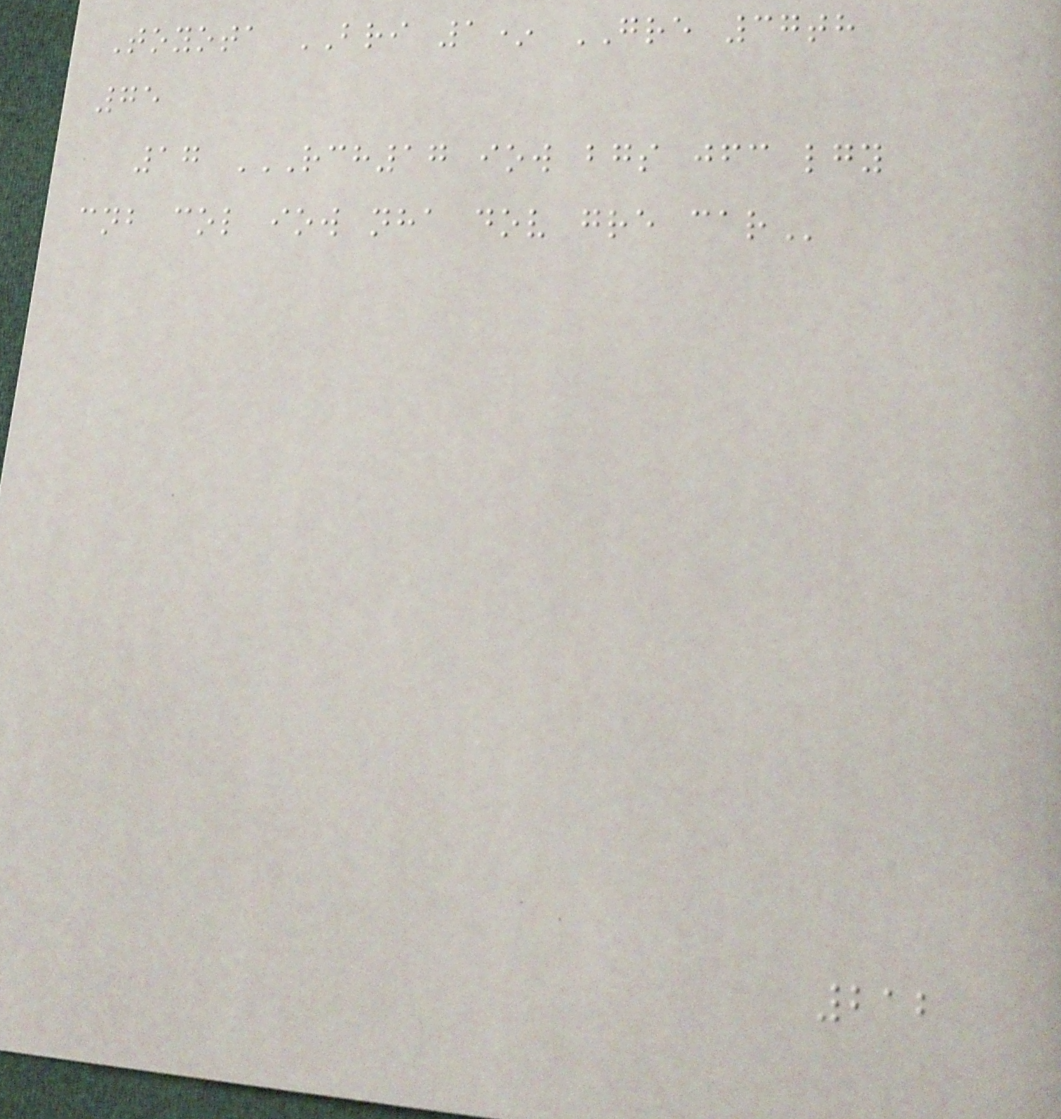Toyota BRI 1* GRE 37th
75
17 RCH17 IOW BGS JFC LGY
CNB COL IOW NHA DOV GRE CAR
212
